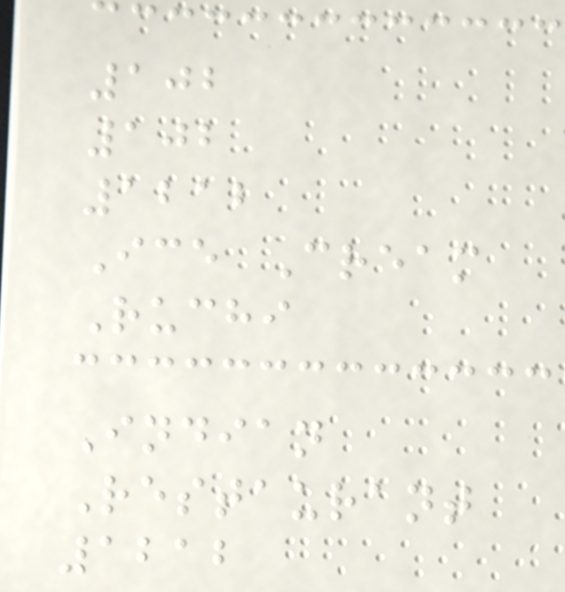102
102
1212
Ice Cream
Ruchi
Indian
Restaurant
1212
